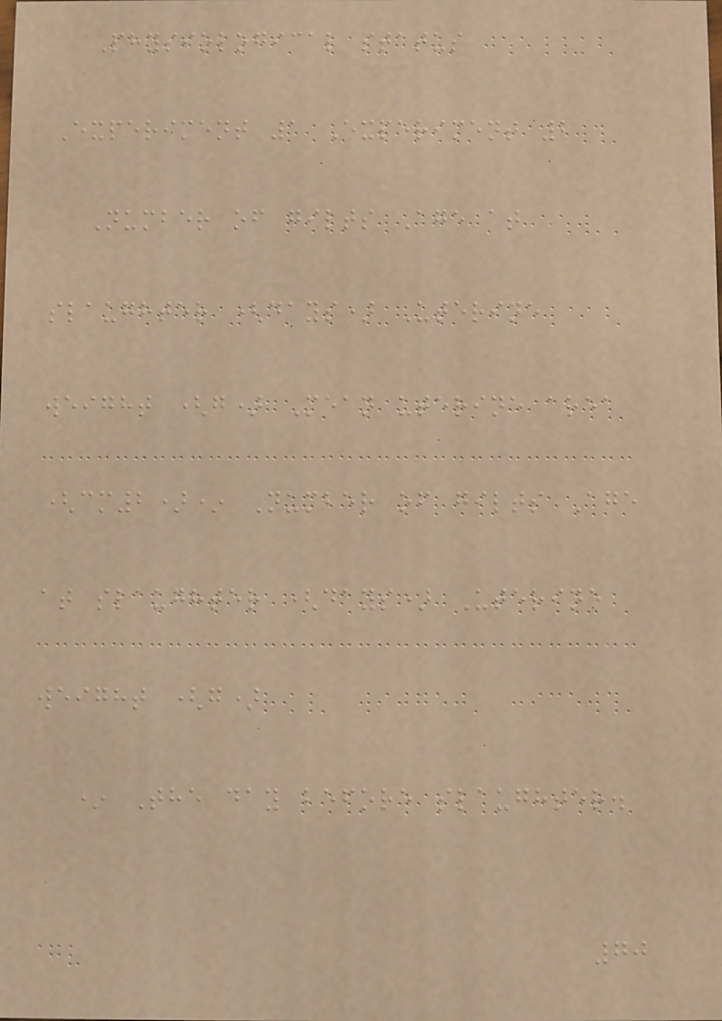Physiological status
Experiment 1 Experiment 2
Number of gilts Age at
slaughter (days) Uterine
weight (g) Mean uterine area
(cm2)* Number of gilts Age
at slaughter (days) Uterine
weight (g)
* The day before slaughter.
70
